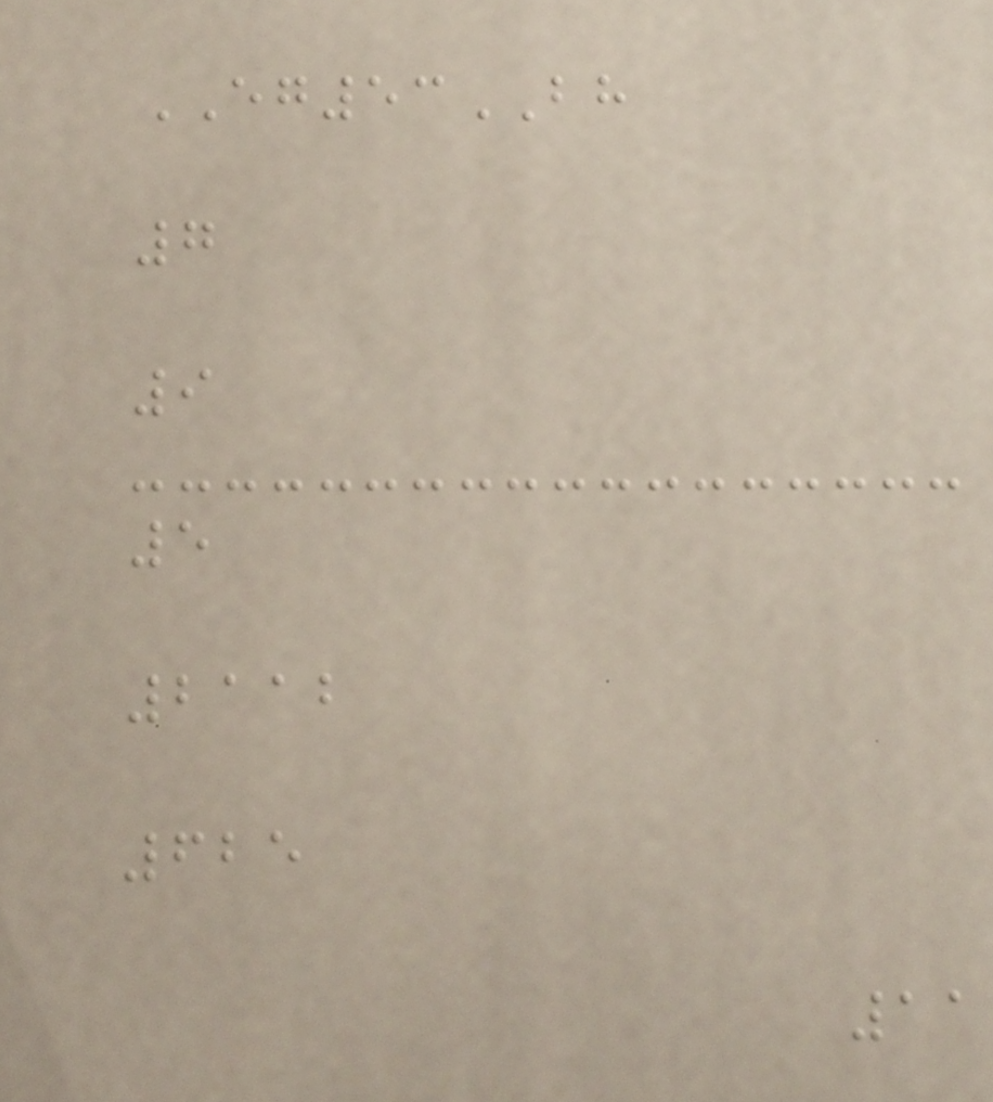EG53BH
7
9
5
2112
625
11
